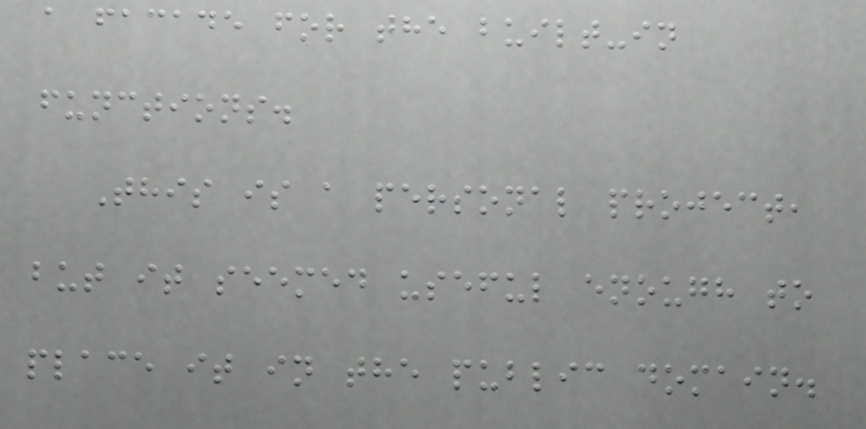a facade for the built-in
functions.
This is a personal project,
but it seemed useful enough to
place it in the public domain.
